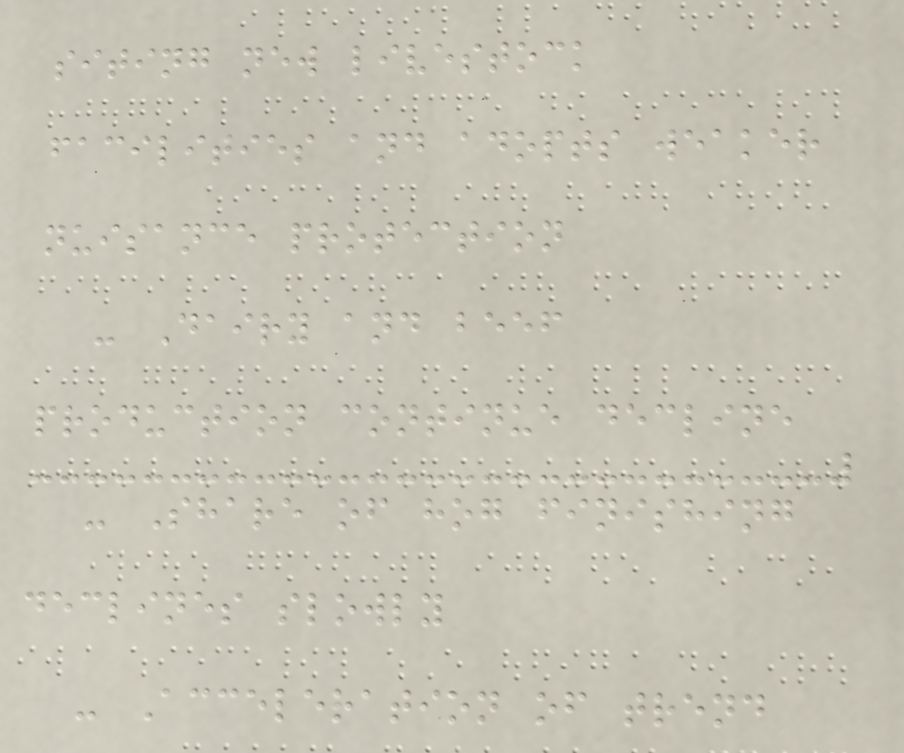siting new livestock
facilities and adopts weaker
nuisance protection
- Dairy and beef
production continue decline
- Share of hog finishing
declines slowly
- Acceleration of trend
